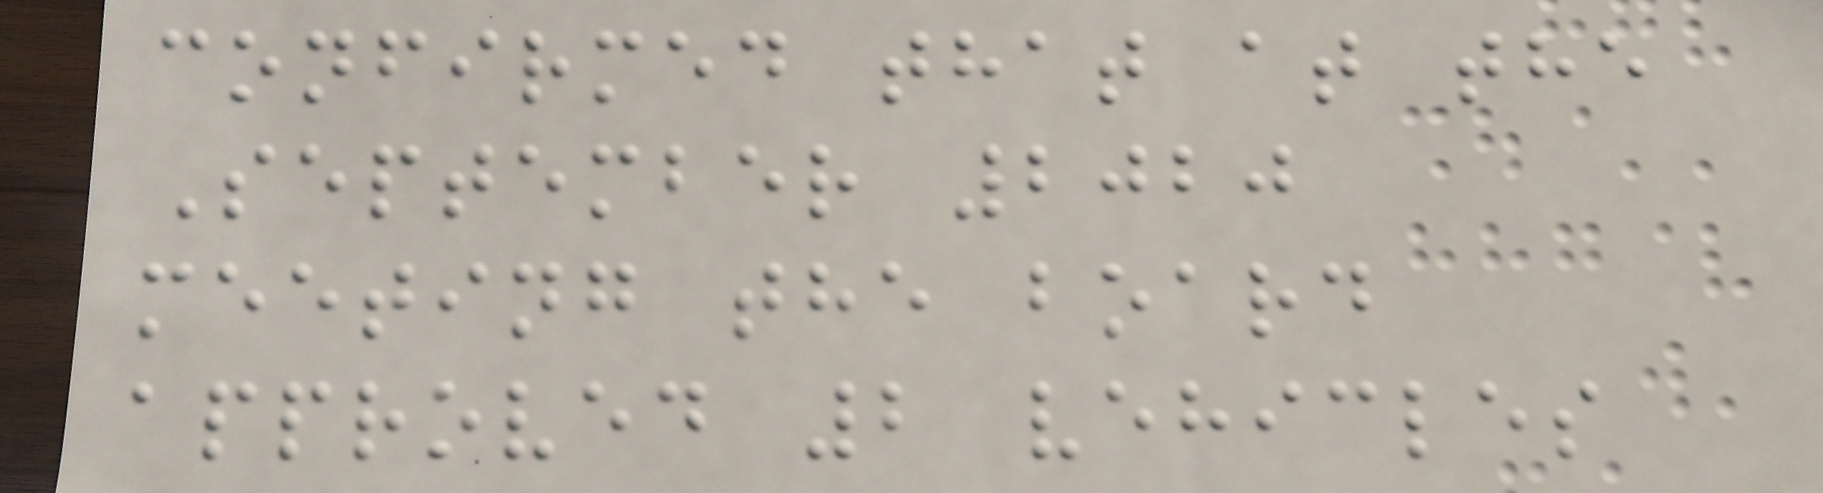confirmed that at the
September 2020
meeting the board
approved 2 vehicles
